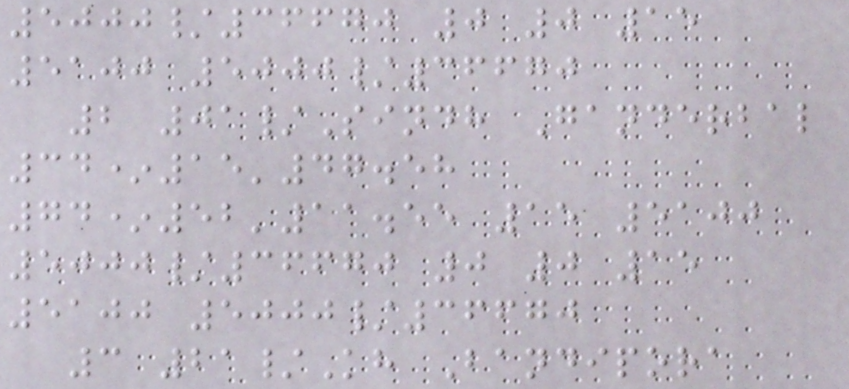5000/36670 0 0 15
5100 5000/36670
2 01/Sindh Ganderbal
34*15'47.58
74*52'11.55 15 5100
5000/36670 0 0 15
5100 5000/36670
3 21/Kh Bandipora
